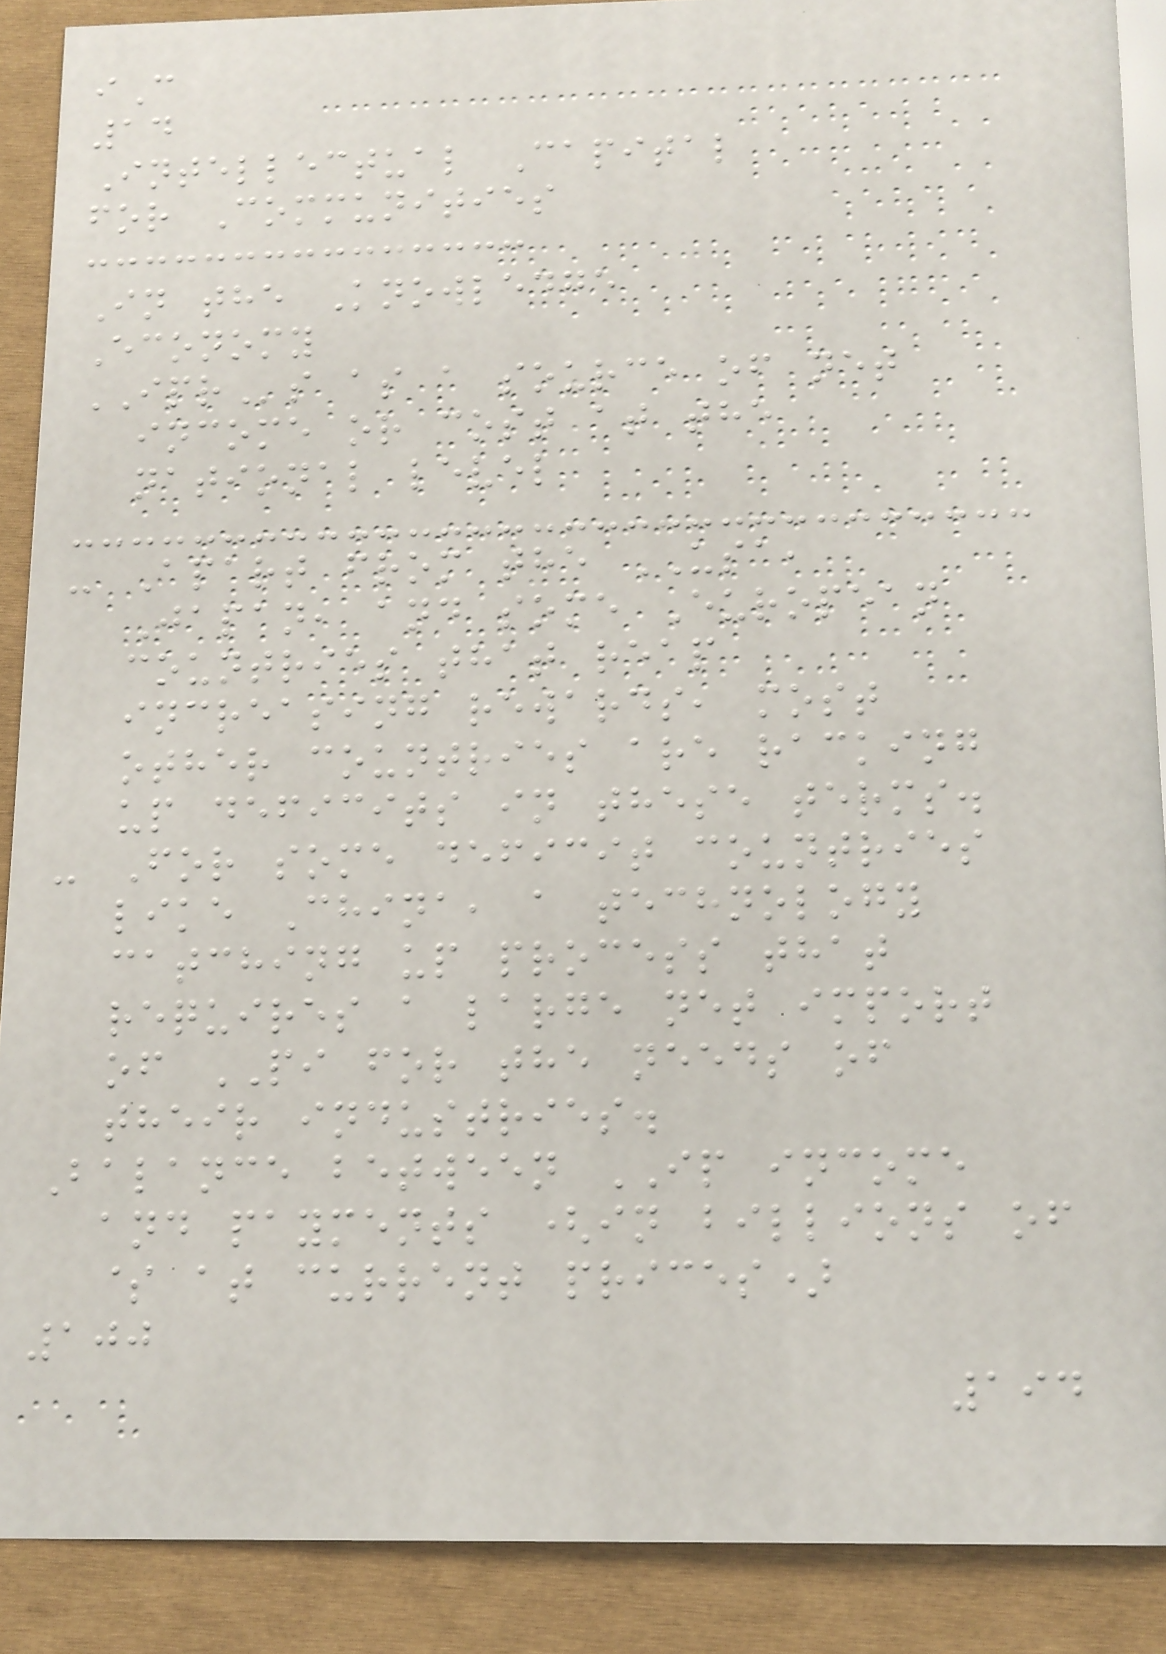iC
14
Intellectual Capital
for Communities
In the Knowledge
Economy
IPRs as a source of net
income or cost at the
national level
- Apart from the USA,
Japan, and some European
countries that reap
increasing rewards, most
other countries are racking
up deficits in these terms.
- For some deficit countries
like China, a technology
catching up process that
requires a large net import
of PI for the needs of
their industries.
Balance between IP income
and payments (in billions of
$ at current prices)
100
194
